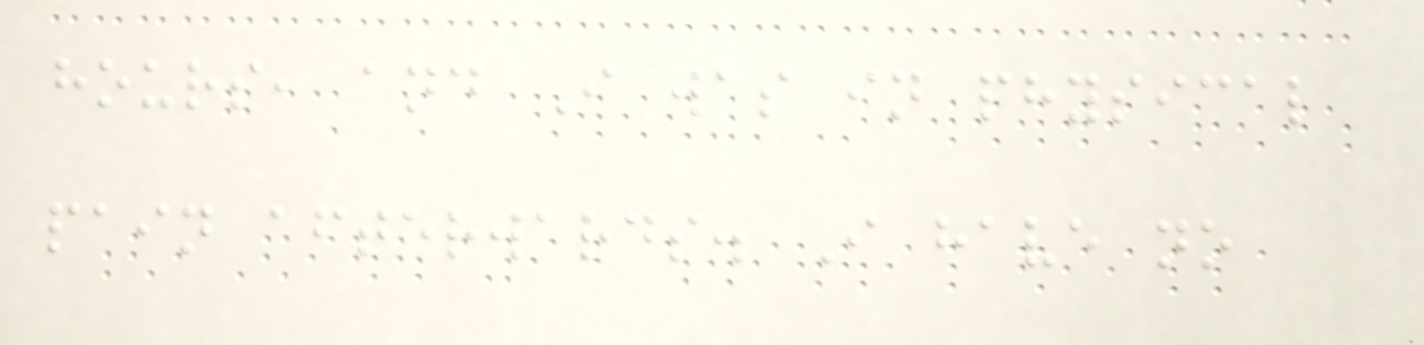hours, and I was in physical
pain afterwards. I have no
